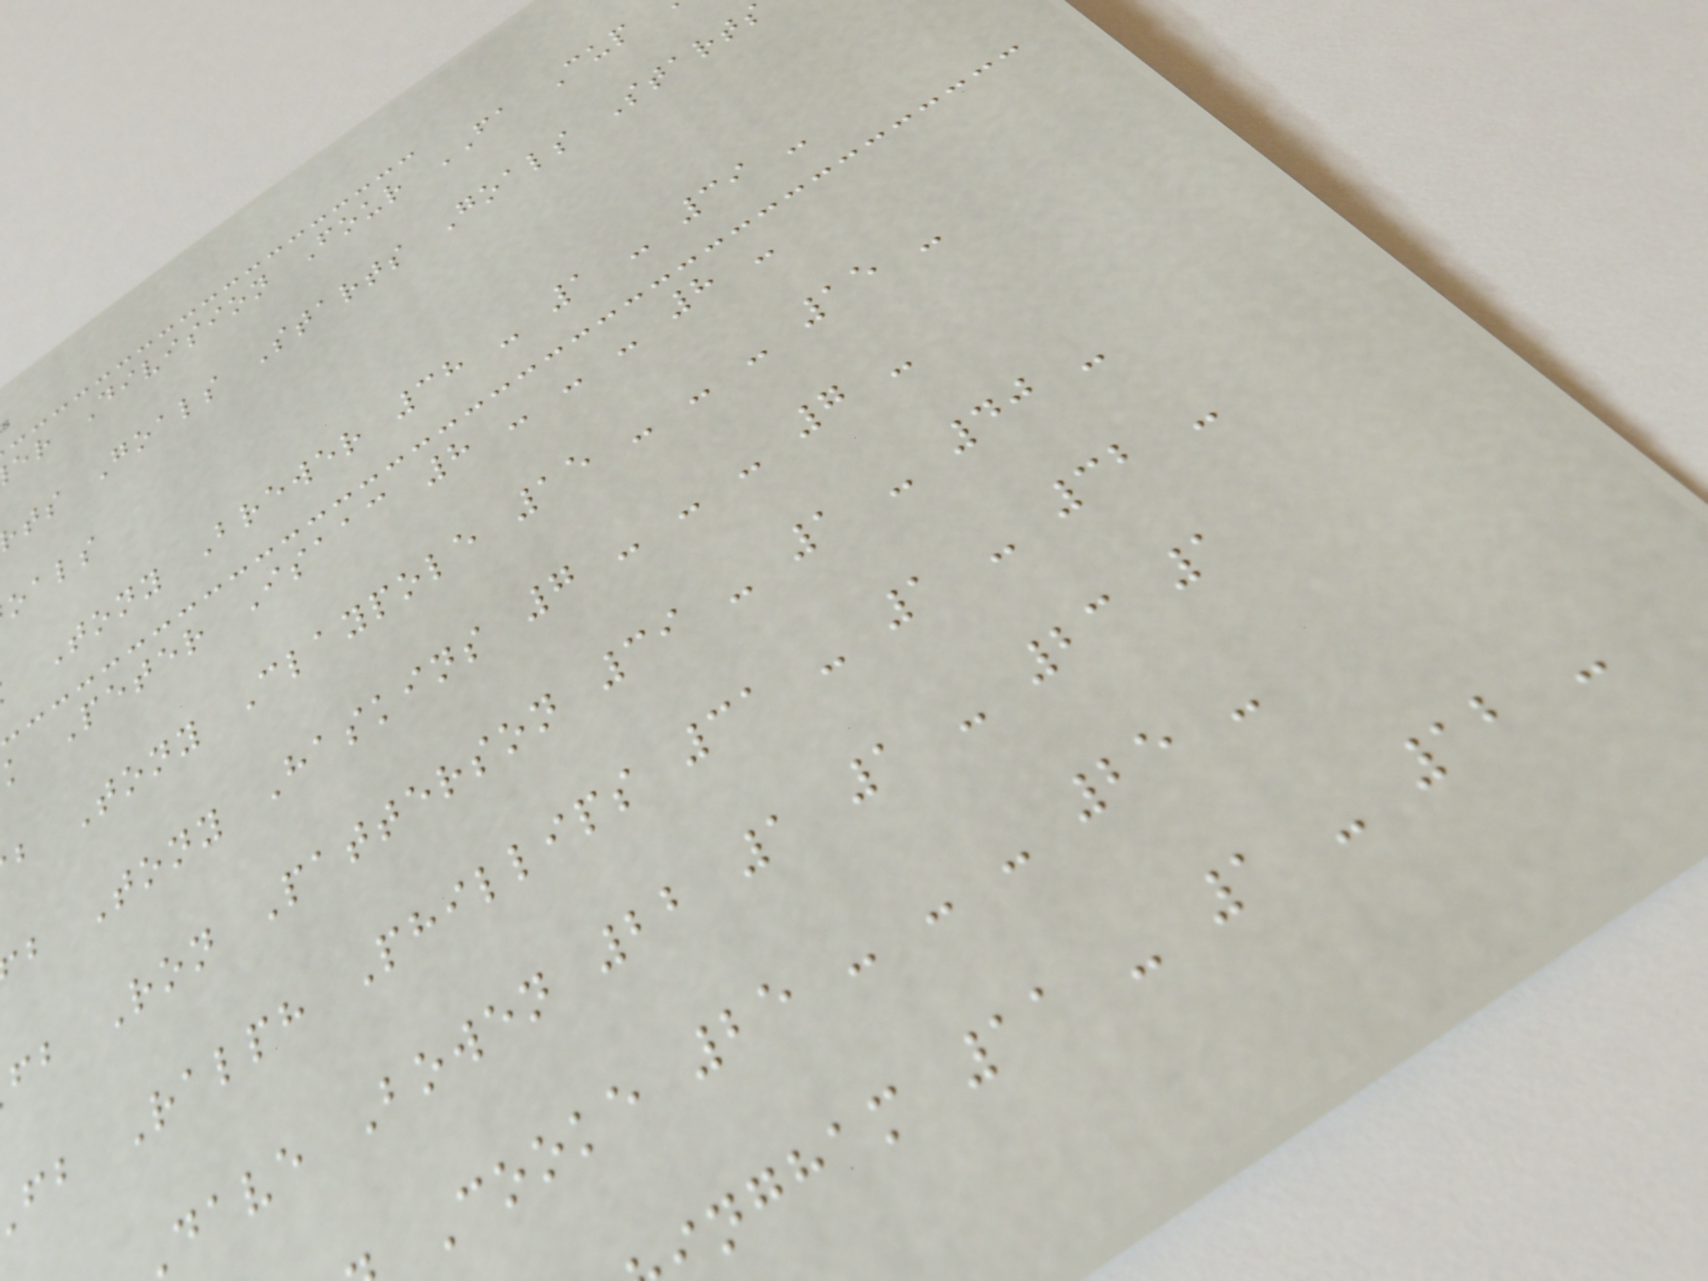er Division Four FA Cup
ts Goals Starts Goals Starts
oals
Tony Brewer 38 - 1 - 39 -
k Peter Isaac 8 - - - 8 -
b Tony Claypole 15 - - - 15 -
b Tony Haskins 7 - - - 7 -
fb Ron Patterson 39 - 1 - 40 -
fb Ralph Phillips 31 - 1 - 32 -
dave Bowen 22 1 1 - 23 1
Cooke 25 - - - 25 -
ngham 11 - 1 - 12 -
